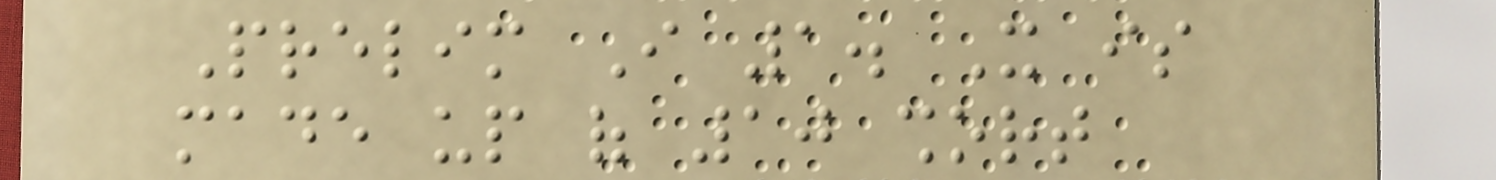Prelim I 1. It is
made up of 10 short
